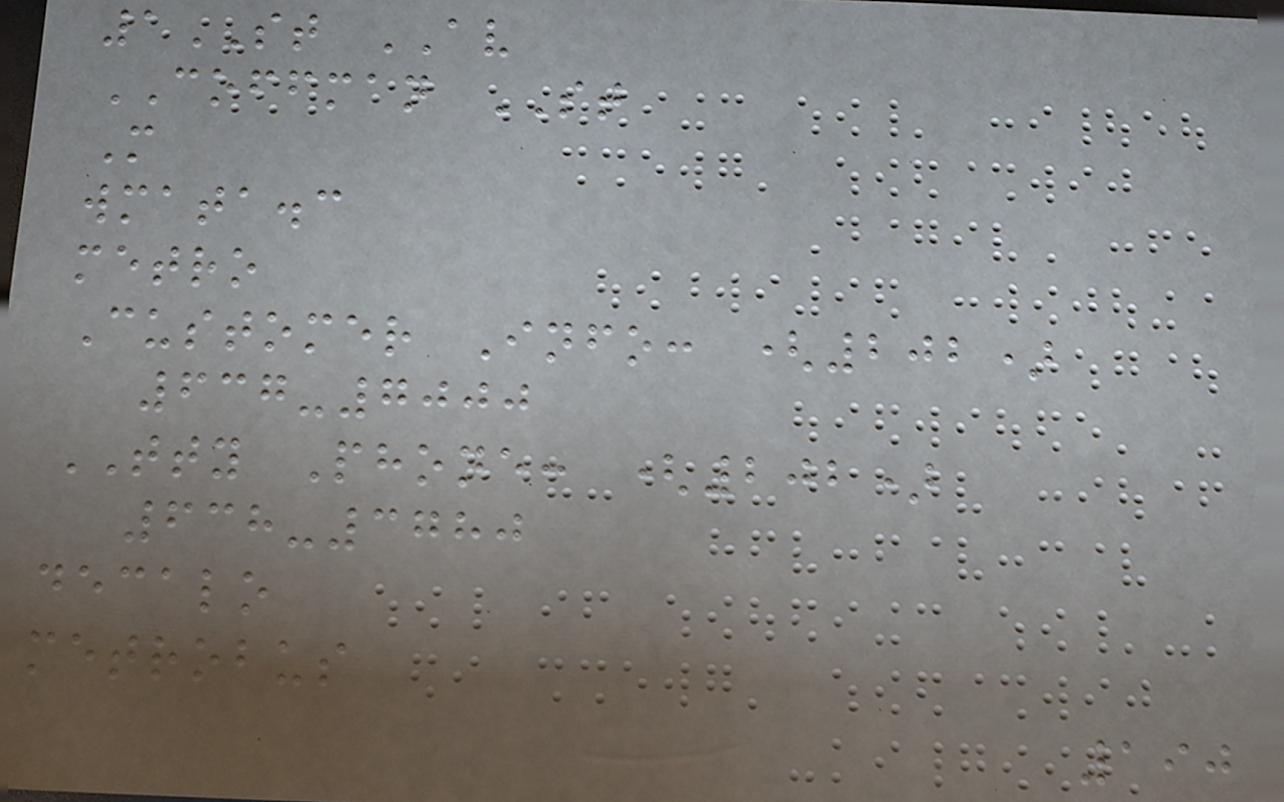1ST AV
COFFMAN ST
M
wmata.c
metro
Customer Info: (202)
637-7000
TTY Phone: (202)
638-3780
decalo
metrobus
190
